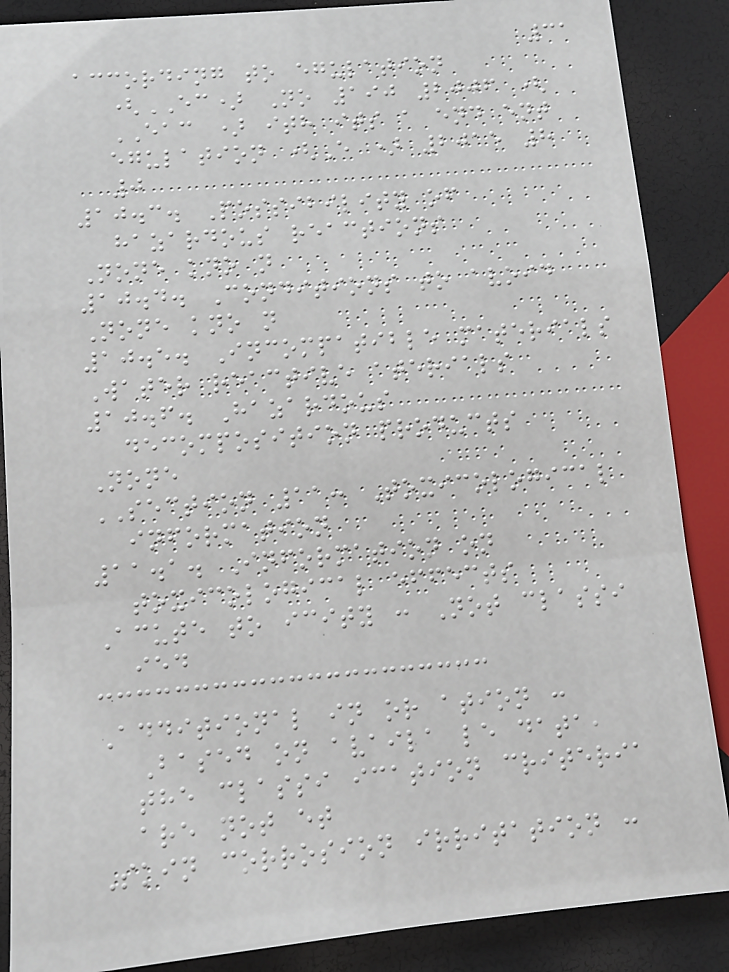31
according to egulation
(EC) No 190 2006 (
EAC ) ith its a end ent
egulation (E ) 2015 8
0
10.3. Possibility of
hazardous reactions
None kno n
10.4. Conditions to avoid
None kno n
10.5. Incompatible materials
Water reactive aterials
10.6. Hazardous
decomposition products
None
SECTION 11: Toxicological
information
11.1. Information on
toxicological effects
Acute to icity : Not classi
ied
Additional in or ation :
Based on availa le data,
the classi ication criteria
are not et
Skin corrosion irritation :
